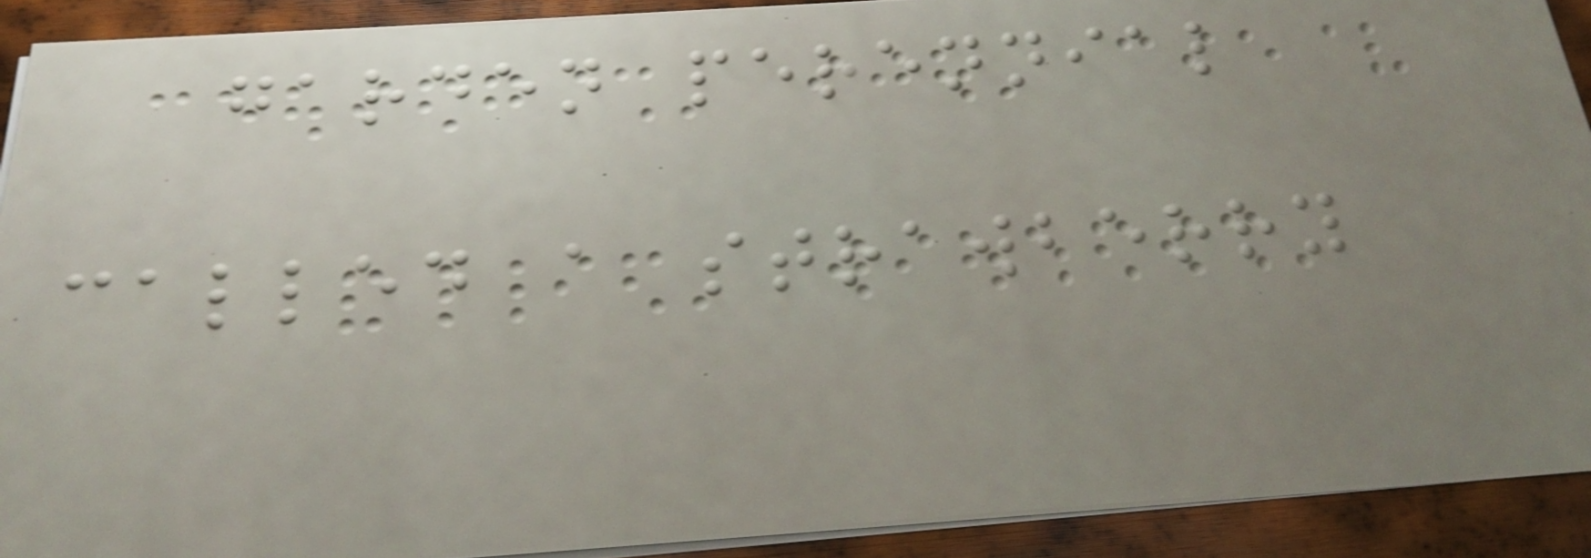garden perennial
called a strawberry
